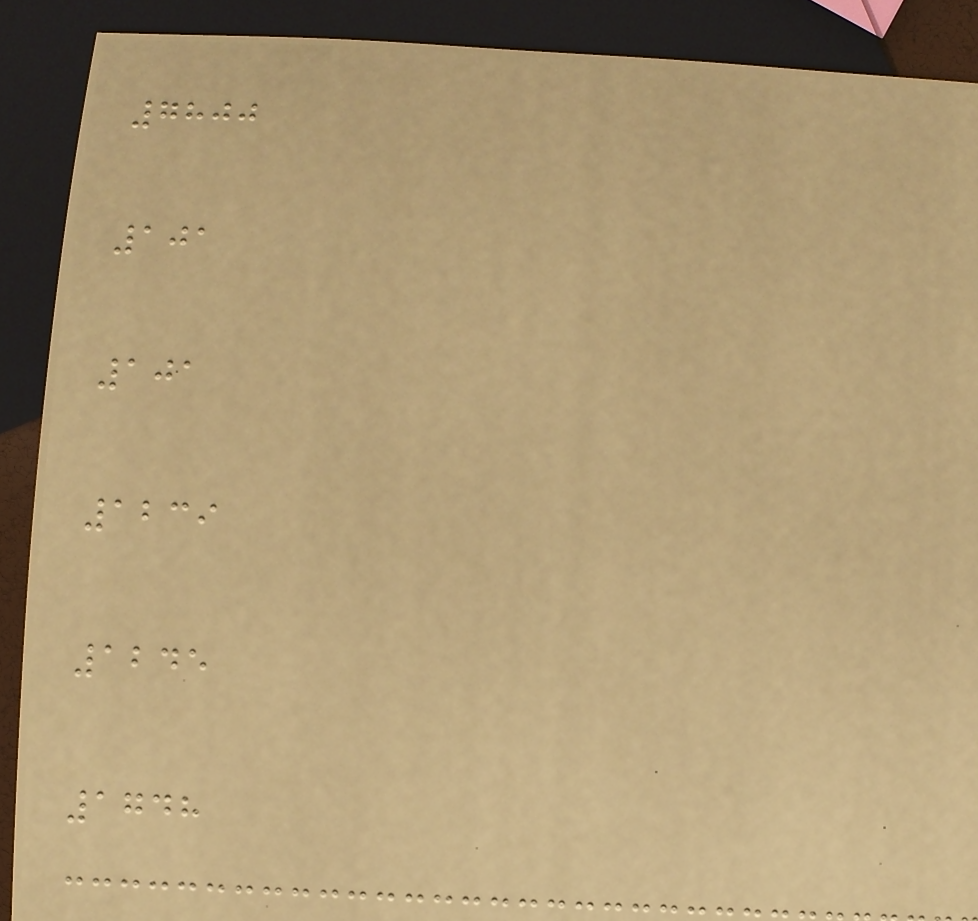7800
101
101
1239
1245
1748
